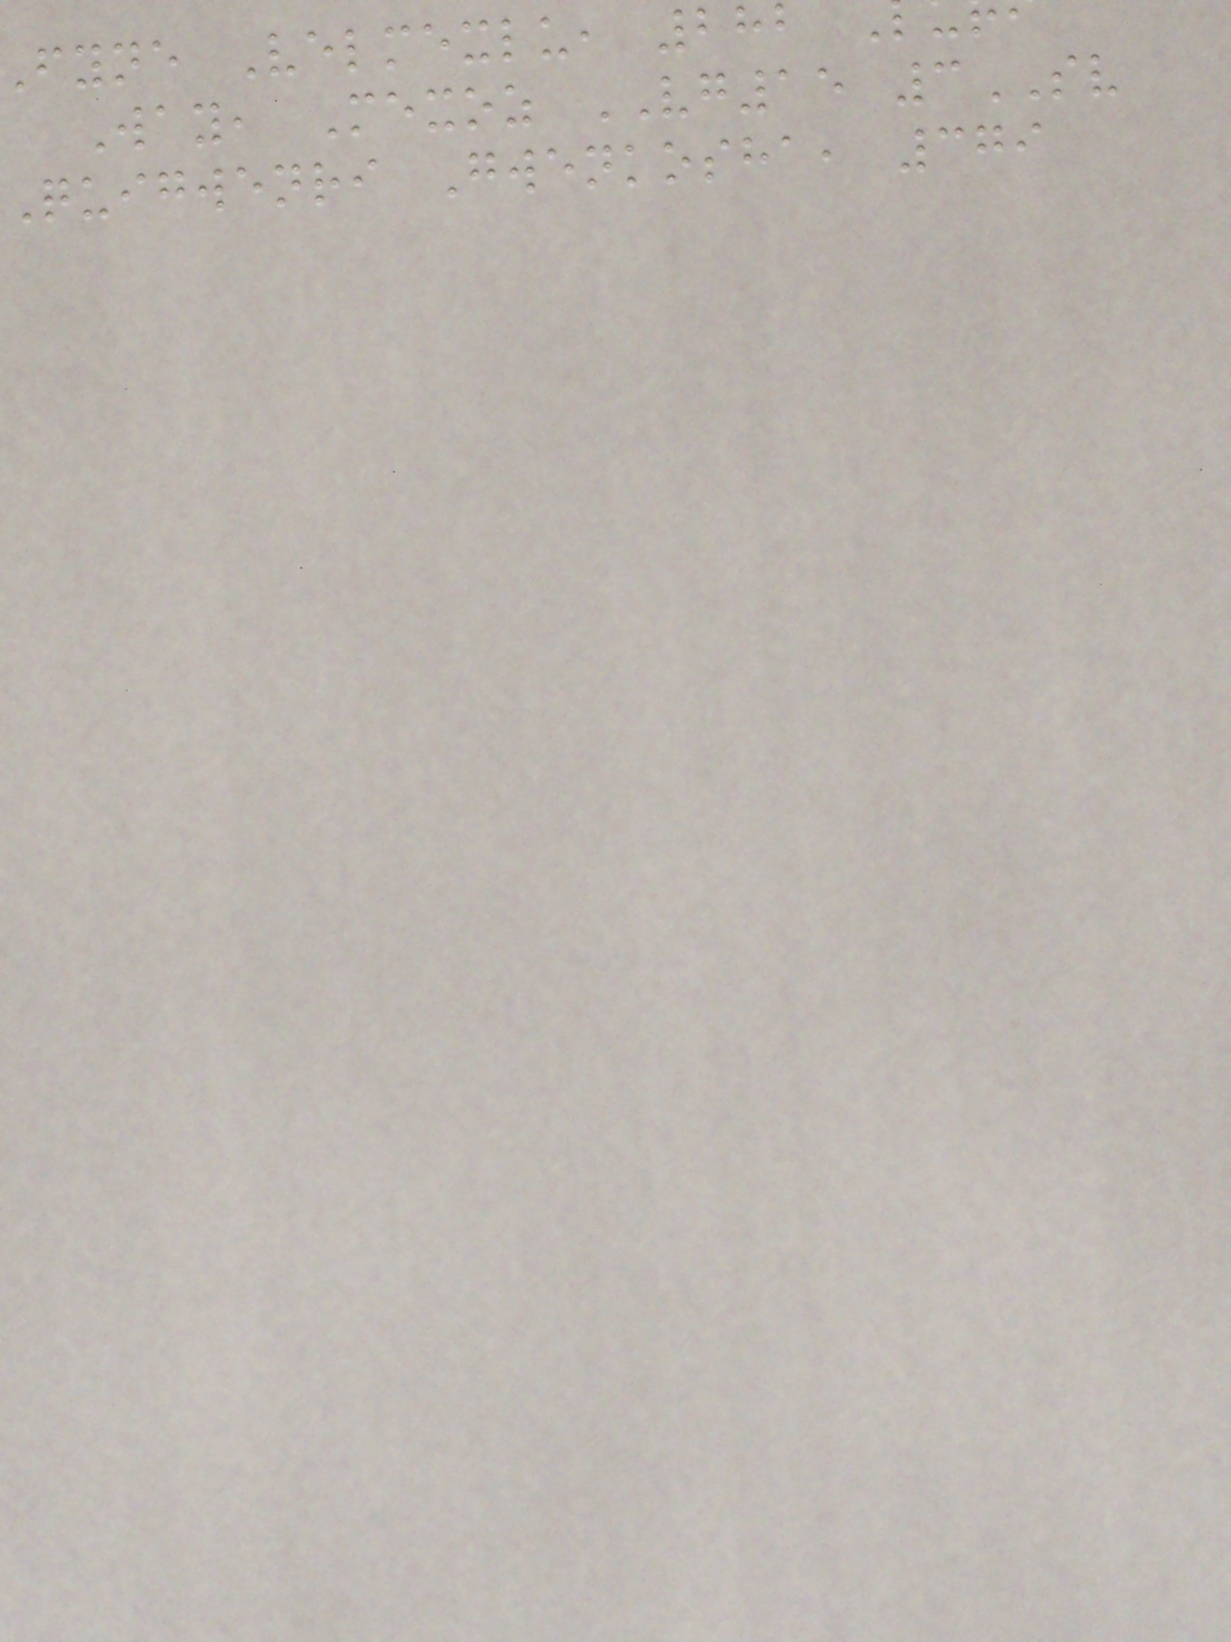fyne Velmexlu, 282
Way, Mexoz VG15 3SV
Quigwenri Gwenkosha, 379
